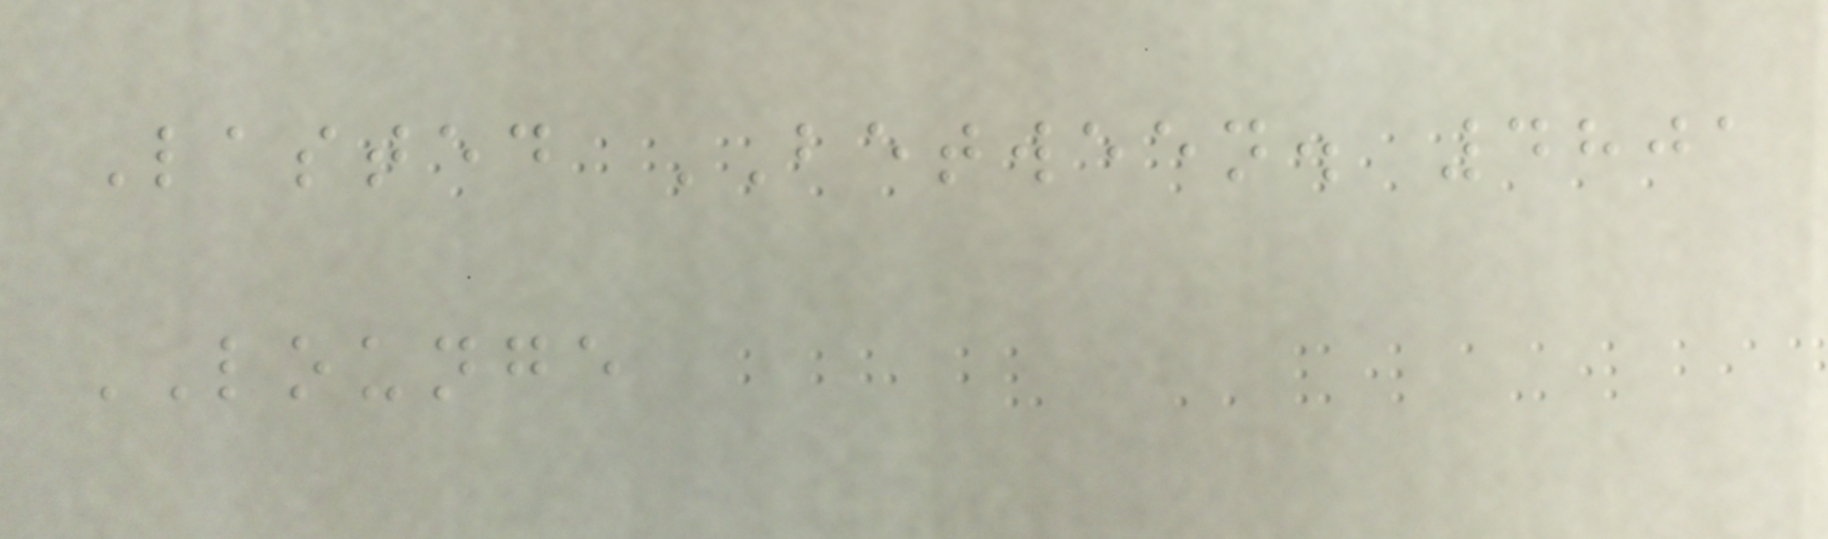Lasted BETWEEN. 4801
LOUNGE
